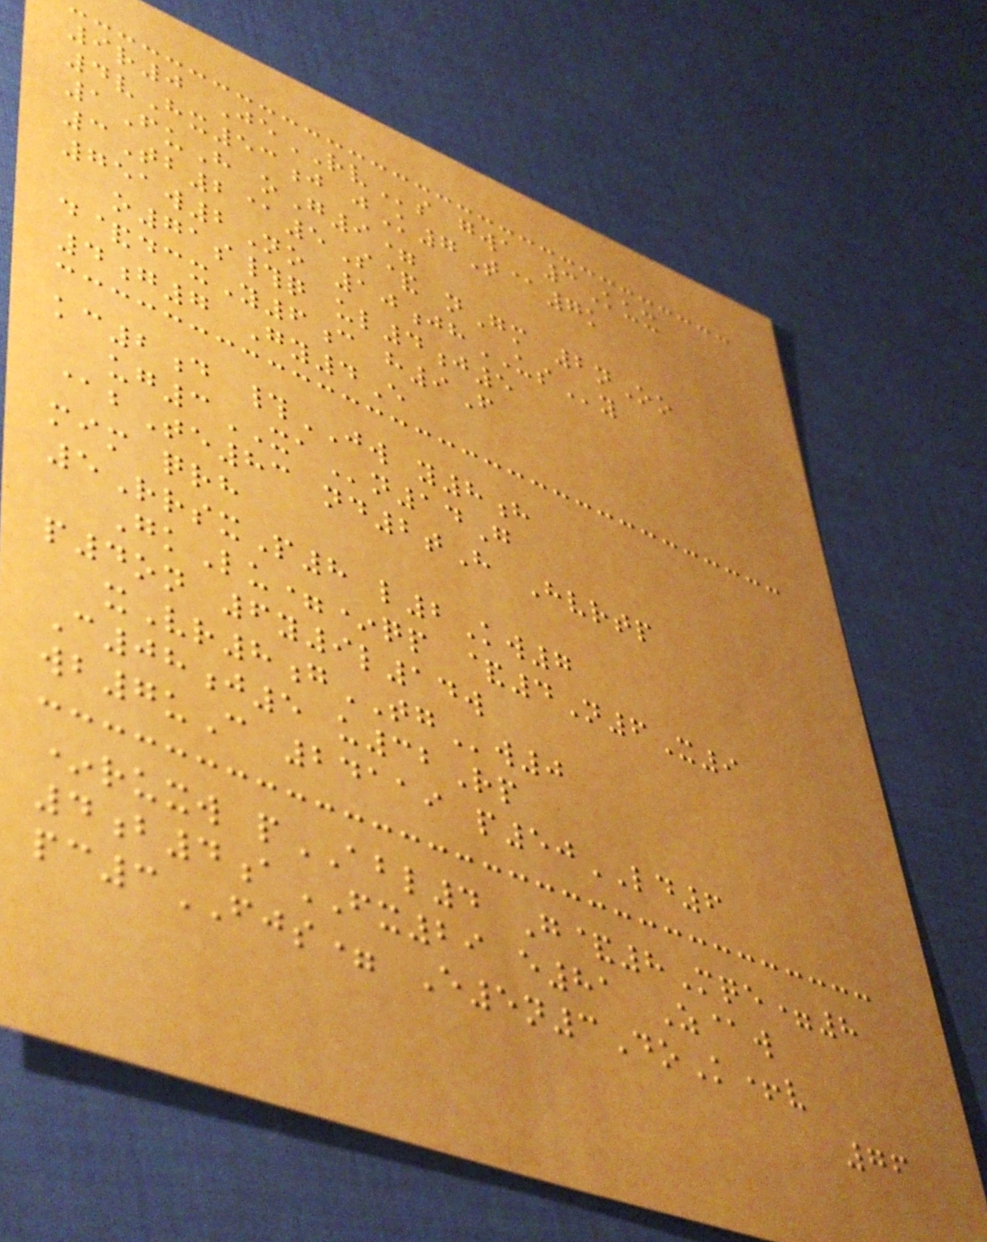9r0 JeRVs gwa 3Kux
4vHx53j jK7T@7k
1FuH oG9=
3Tb2@5S& nGm 2nOo
751w2No 10jhUSy
o71s#q ul4j5
d&dcxY6c h9F
4g7 Gy4E
kc2d #JW y8h
ug3XAn14G
@bTe83 nd2tH Hvrtp
mim qrh
5RrsxP8 l2Kw7
GkLu=*qp &4N6X9
p4on 6y9l14w
xVr8gTGw0
C08j5 u32Rp
wb7uC 24119 p50LD6
*ruxw pABL4 G&8Mqe=8
4b4aFX29 e81 Z@w
pc3FJS= E5n3DoK+v
76
